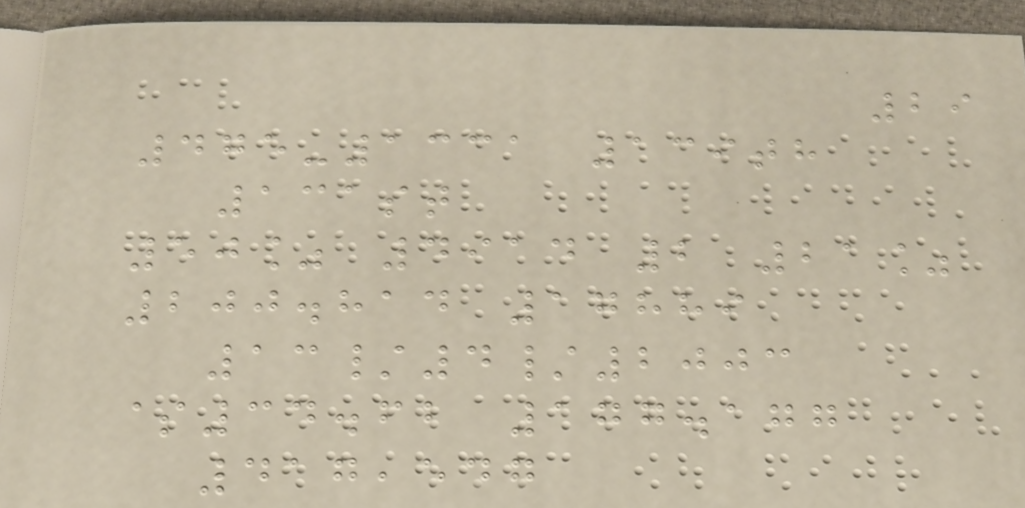29
475-1331 139th
131st
50% 4914 2 21%
200.814 17889
13/4/2003
$34.62 177.177
417,547
